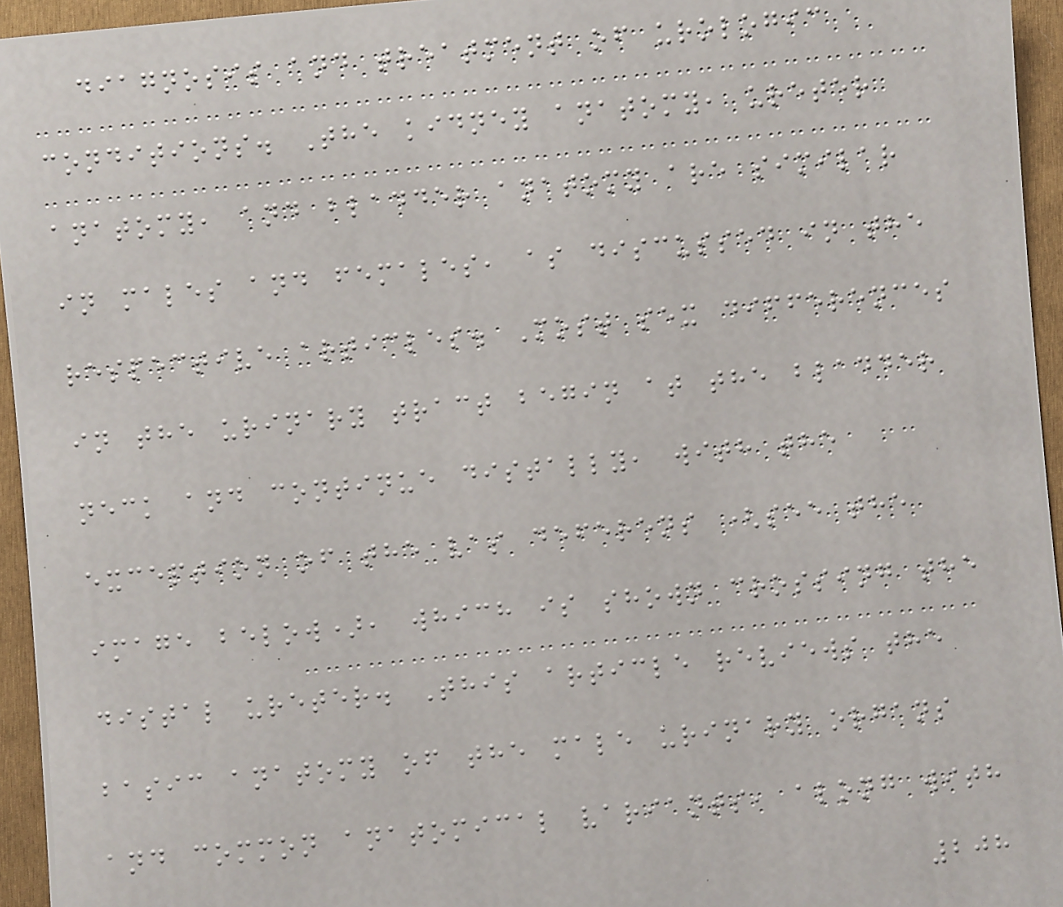diagnosis and treatment of urologic
conditions. The kidney anatomy, ureter
anatomy, and bladder anatomy are similar
in males and females, as discussed in the
respective articles. Most sex differences
in the urinary tract begin at the bladder
neck and continue distally, with the
exception of the vas deferens (see the
image below), which is shown crossing the
distal ureter. This article reviews the
basic anatomy of the male urinary organs
and common anatomical variants, along with
208
